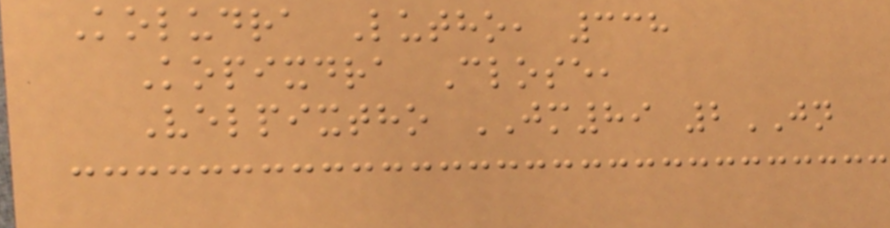Koludra Lutho, 338
Kopixdra Close,
Velpixtho JM89 2JN
